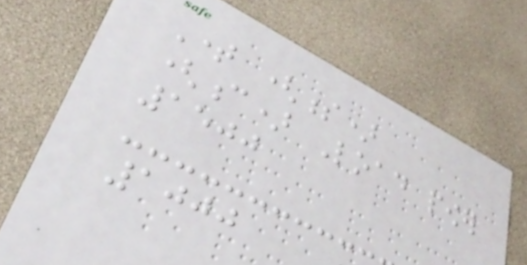Time (s)
(c) Load power
1500
1000
